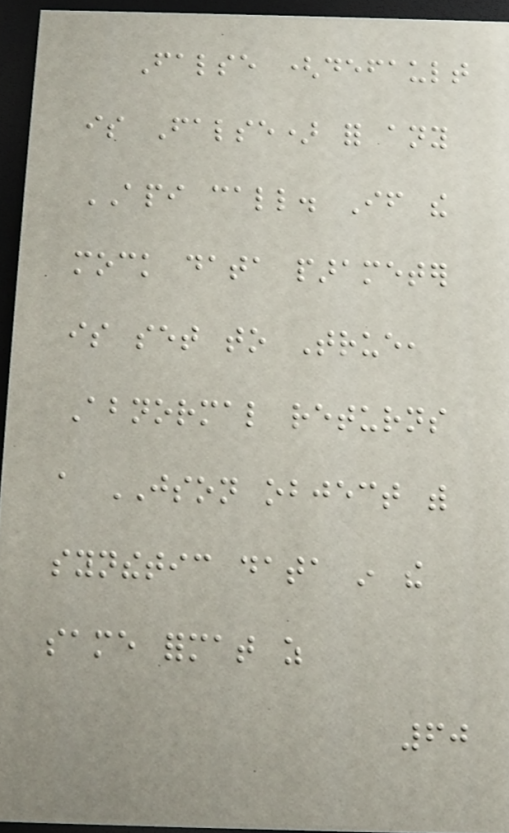False (default
is False) for any
API call. If the
mock data parameter
is set to True,
Abnormal returns
a JSON object with
synthetic data in the
same format as
60
